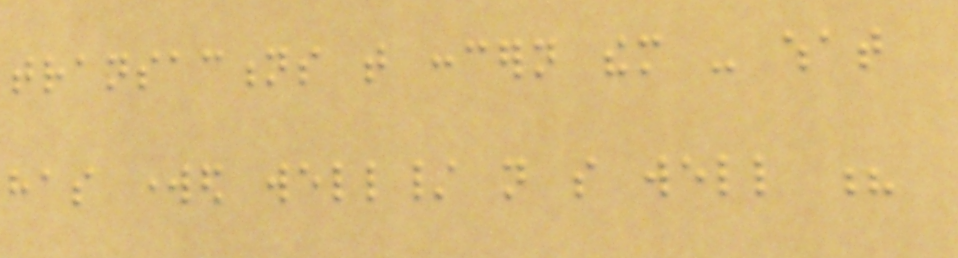transactions that concern them - what
has worked well/ not so well ?
